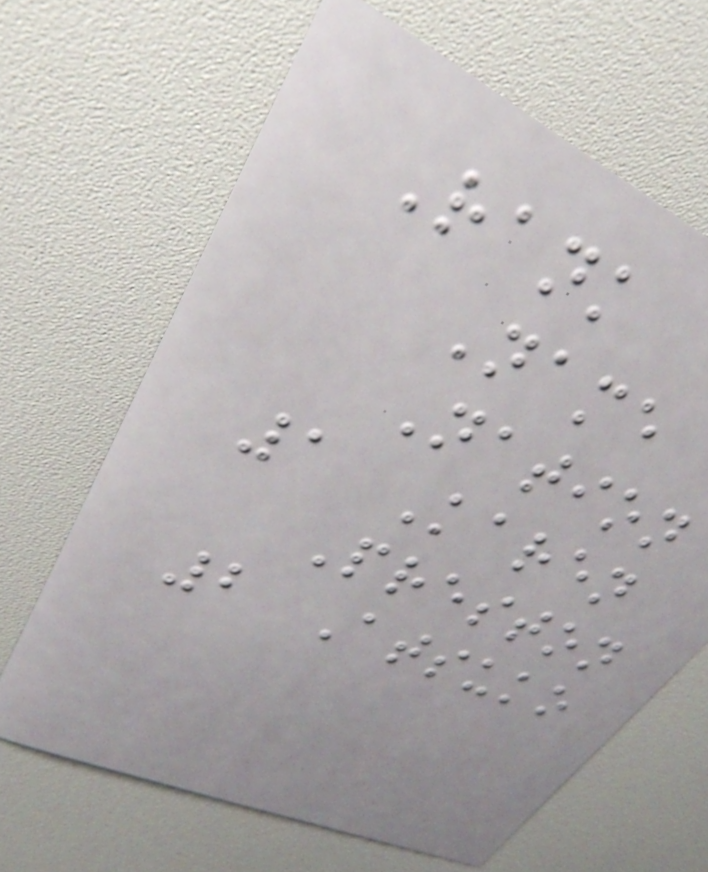Rank
Name
Nation
1 Karen
Preston
2 Atsuko
